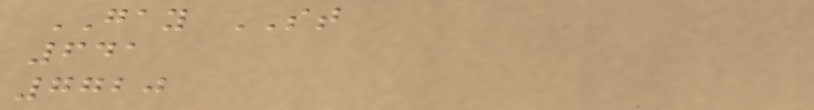GAY ST
641
7720
